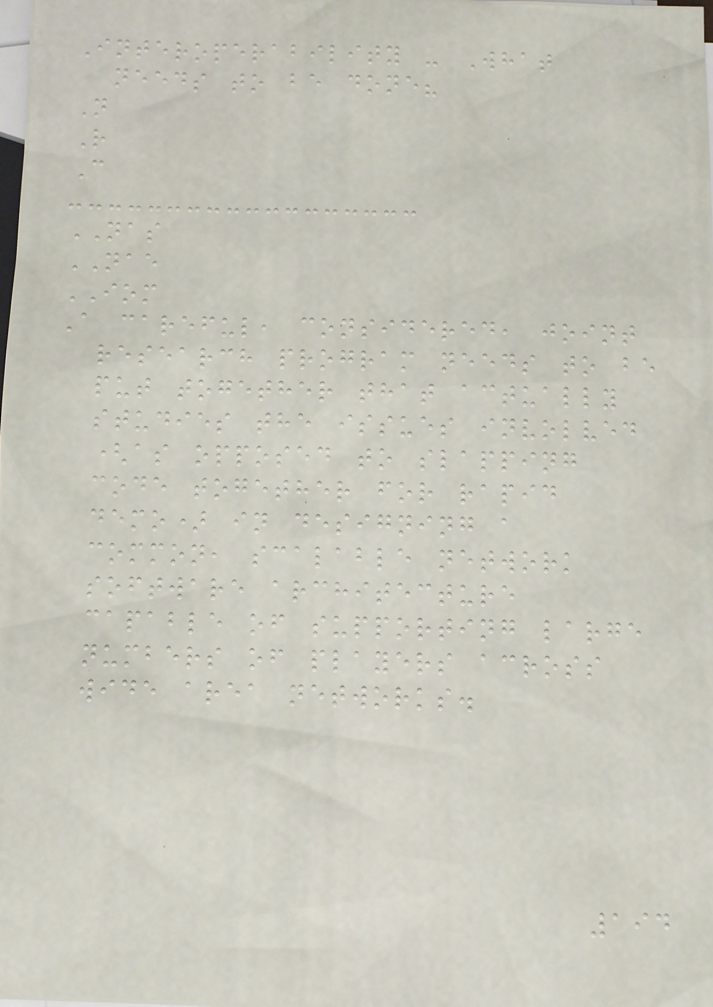Interoperability - What
needs to be done?
N
R
C
NAS
NAE
IOM
A careful, considered, joint
research program needs to be
put together that actually
studies the issues involved
(as opposed to slapping
code together for rapid
demo) in designing a
common, scalable network
software architecture
capable of supporting large
numbers of players across
wide area networks.
194
